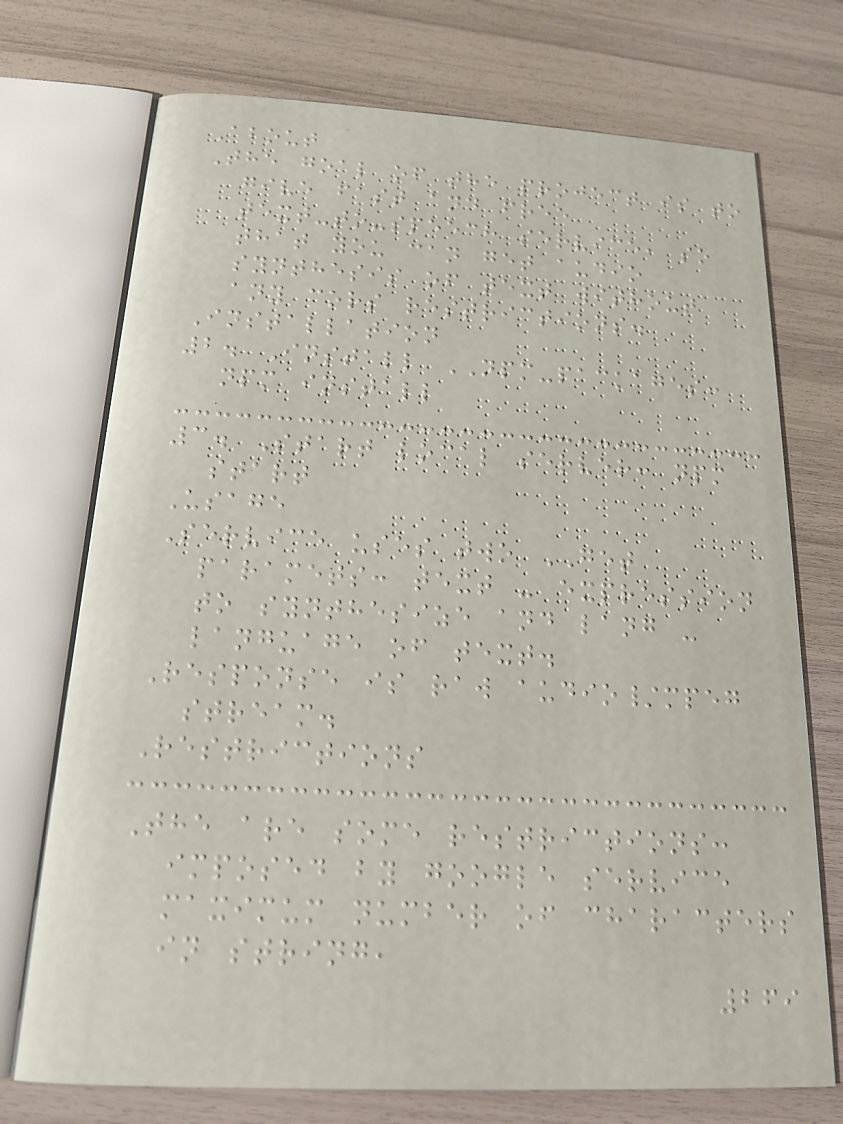About
The goal of the project is to
give fast and free
text-to-speech service, so
that you can get audio
synthesis of text without
any cors restrictions.
Installation
2. Install NPM-packages:
npm install
3. Start local server: npm
start
Usage
Service uses two GET
paramets: text - expression
to synthesize and lang -
language of text.
Response is raw audio/mpeg
stream.
Restrictions
The are some restrictions:
imposed by google service
maximum number of characters
in string,
269
